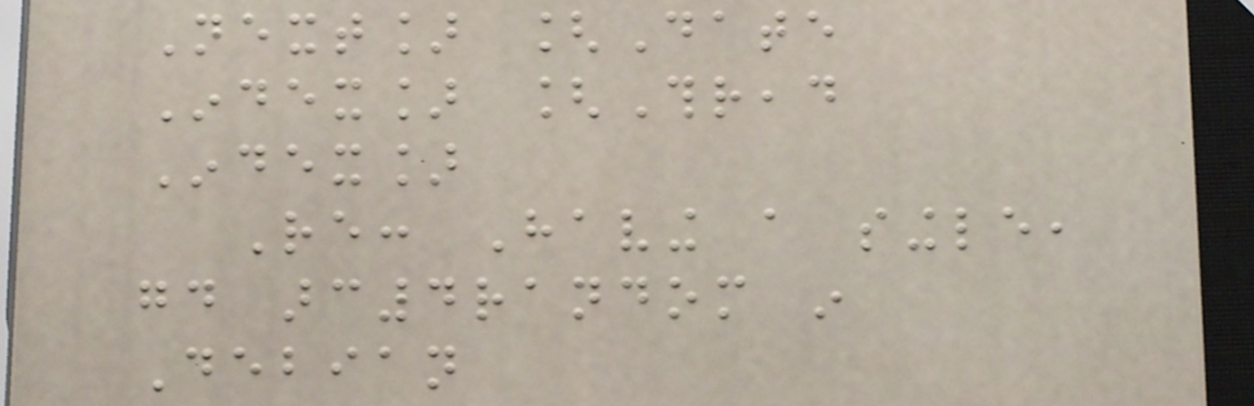Next] [Date
Index] [Thread
Index]
Re: Having a single,
good arc4random in
Debian
